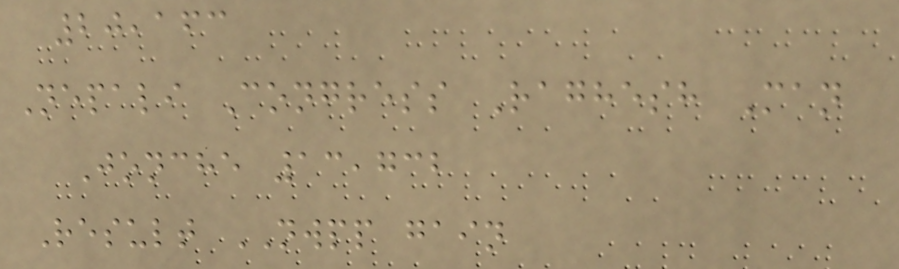20,163
Nepali Congress Raghesh Man
Jonche 13,732
Result NWPP gain
